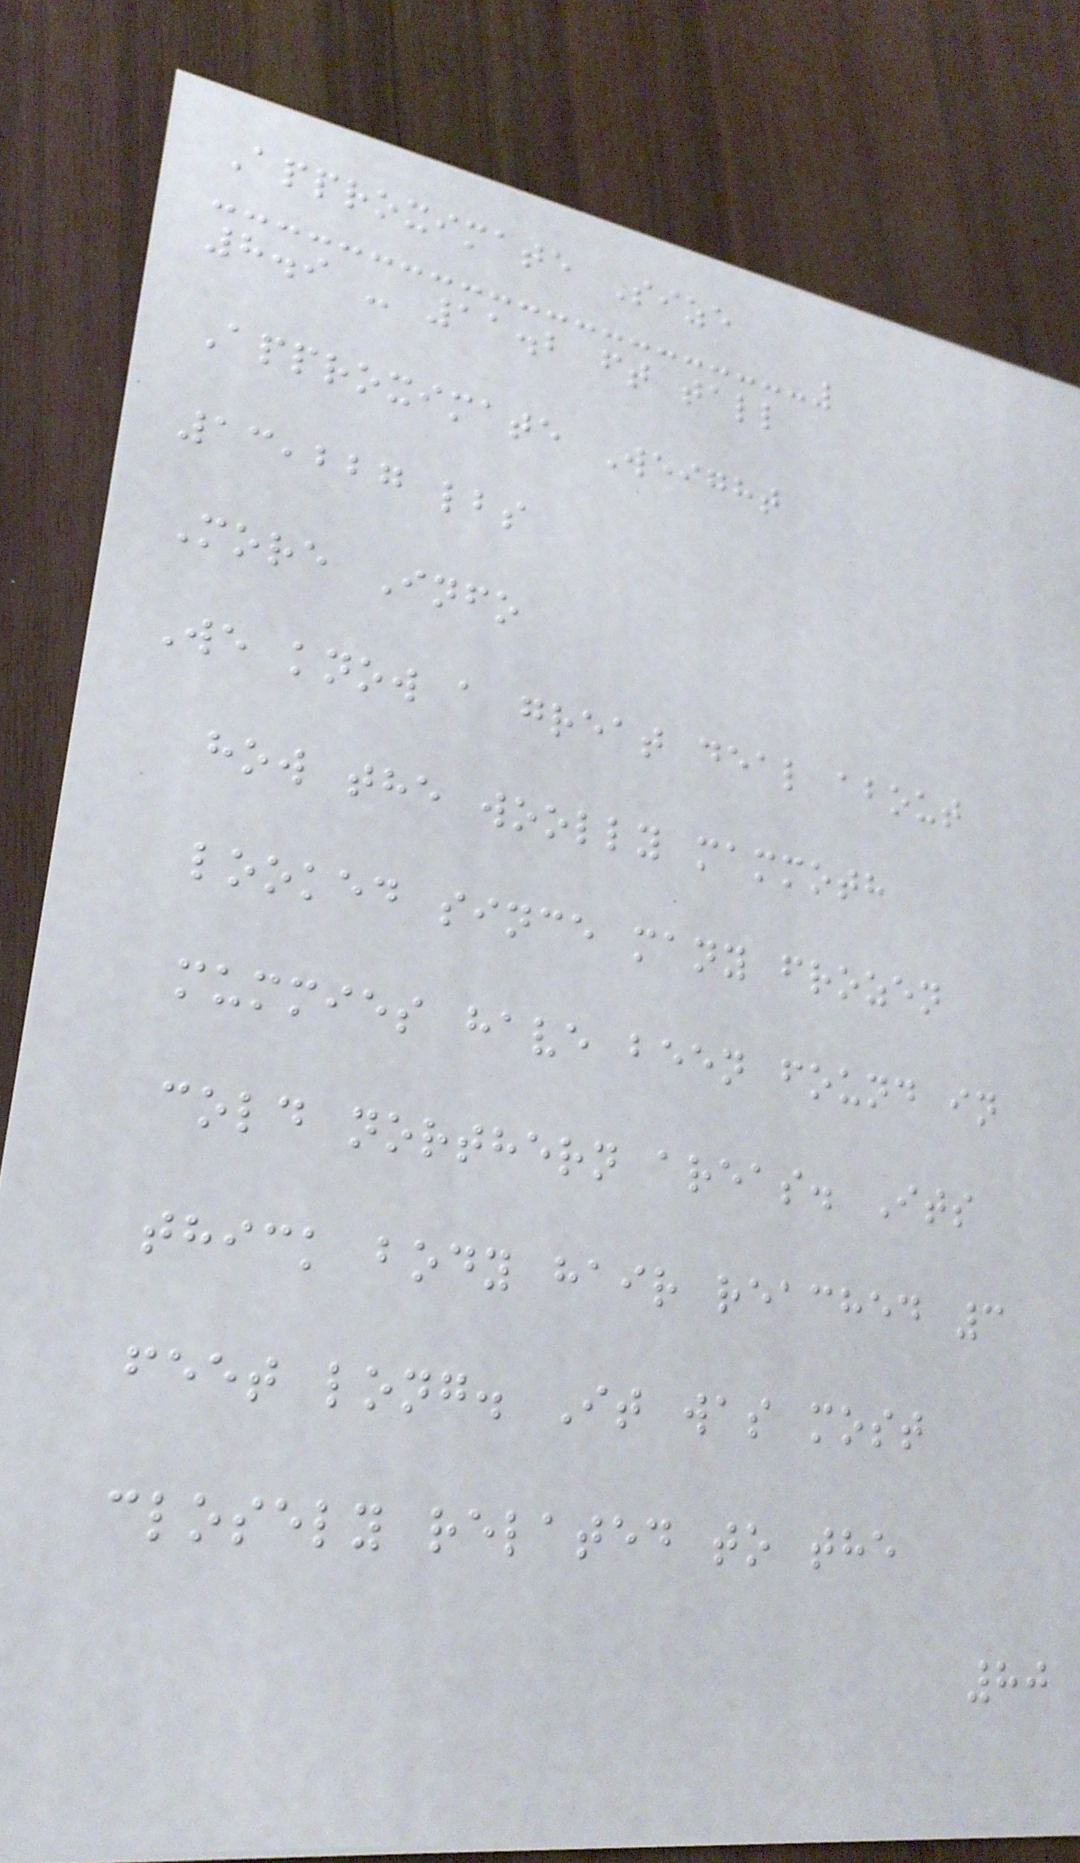Approximate Size
8.9 - 11.2 ft tall
Approximate Weight
13,227 lbs
More Info
We know a great deal about
how the woolly mammoth
looked since many frozen
mummies have been found in
cold northern areas. Its
thick body hair reached 3
feet long. It was most
closely related to the
80
